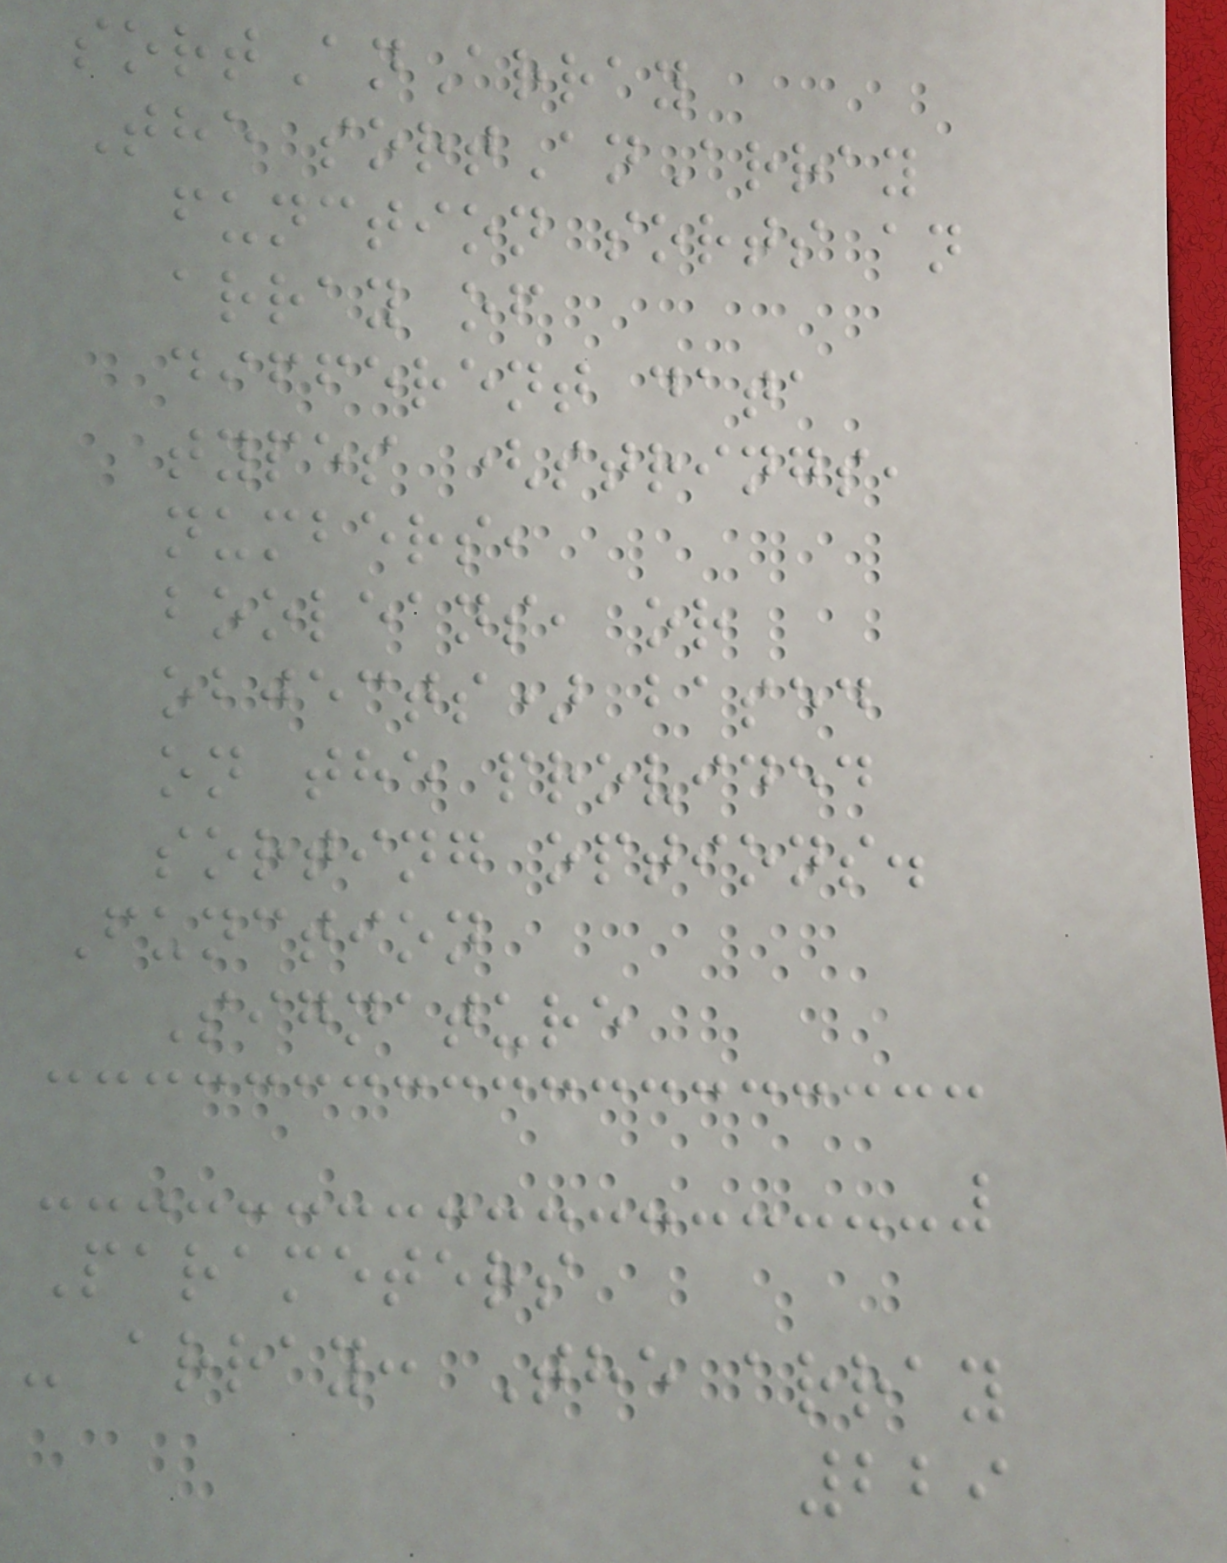sortAnArray
The sortAnArray
function sorts an
array of
different data
types (strings,
numbers,
booleans, or
objects) based
on the provided
sorting options.
Function
Signature
Parameters
- array: The array
229
